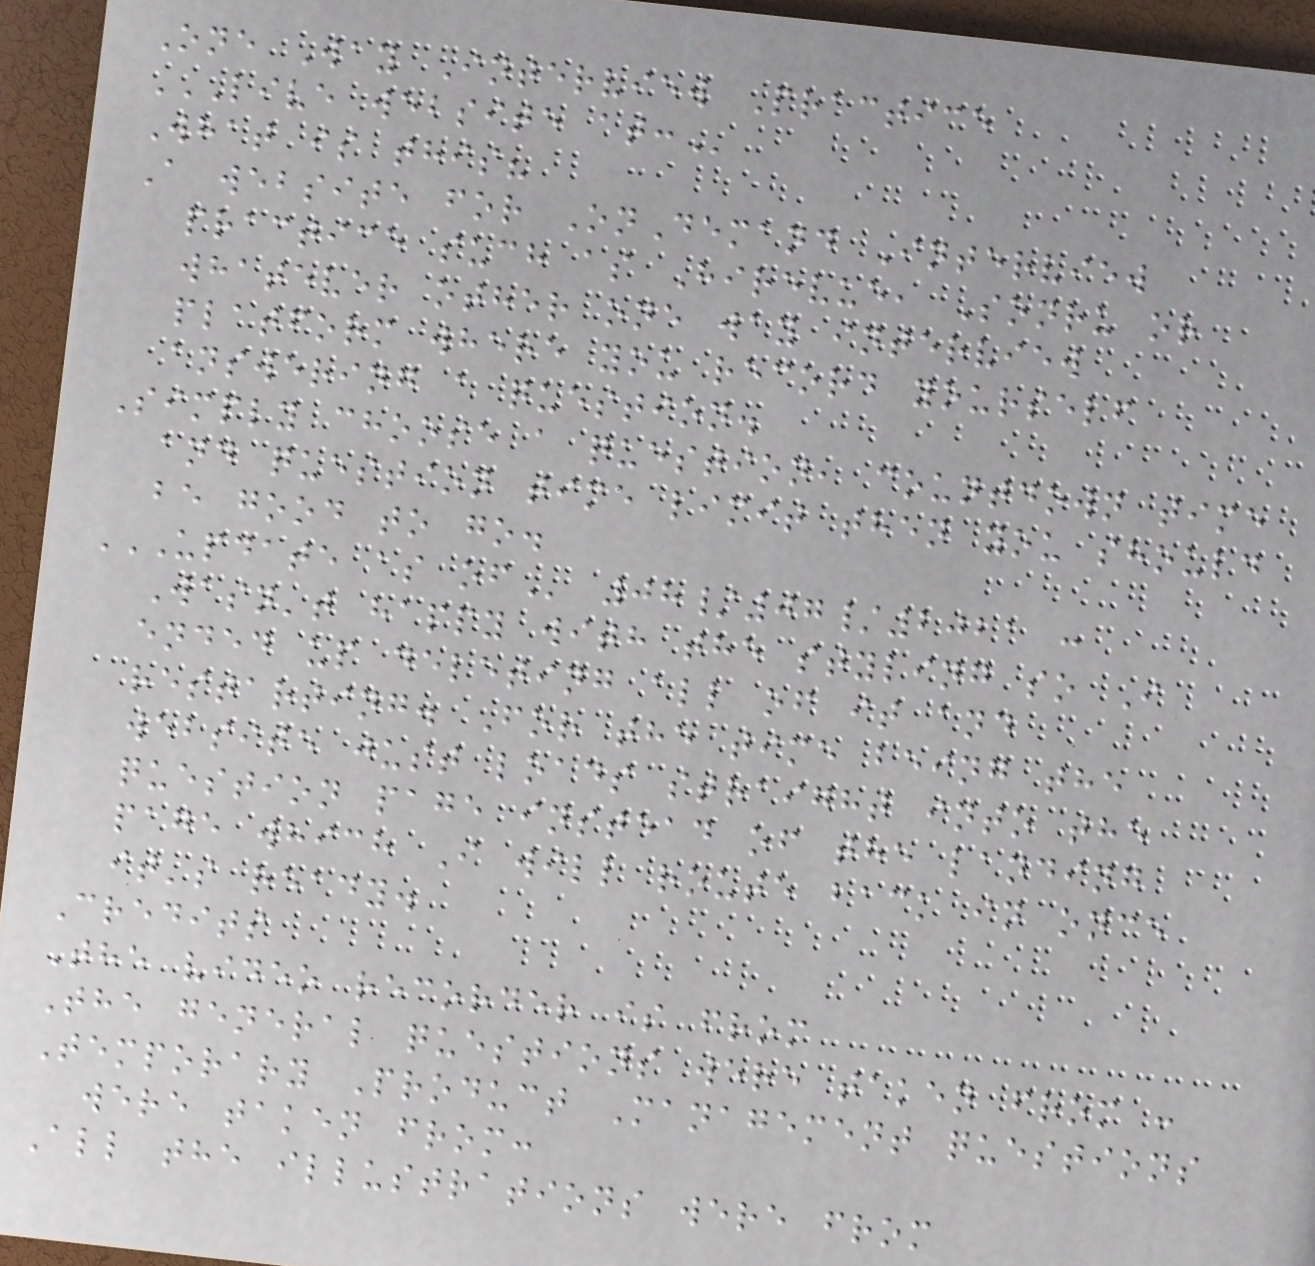One Way Interview Practice
LIVE WEBSITE AT:
What is this?
A website for OnDemand Interview
practice such as Hirevue, Sonru or
whatever other one way interview
platform where you record yourself
answering a question.
Simply choose a question, countdown time
and question time limit then you should
be good to go.
UPDATE AS OF 08/07/2021 :
Wasn't happy with the styling so I
ended up deleting all of it and
restarting. For the time being the
website just loads straight into the
question page instead of the landing
page which I will route back in once
it's ready.
Credits
The video recorder is from
The general questions were taken from :
Temporary Product Management questions
were taken from:
All the illustrations were from
